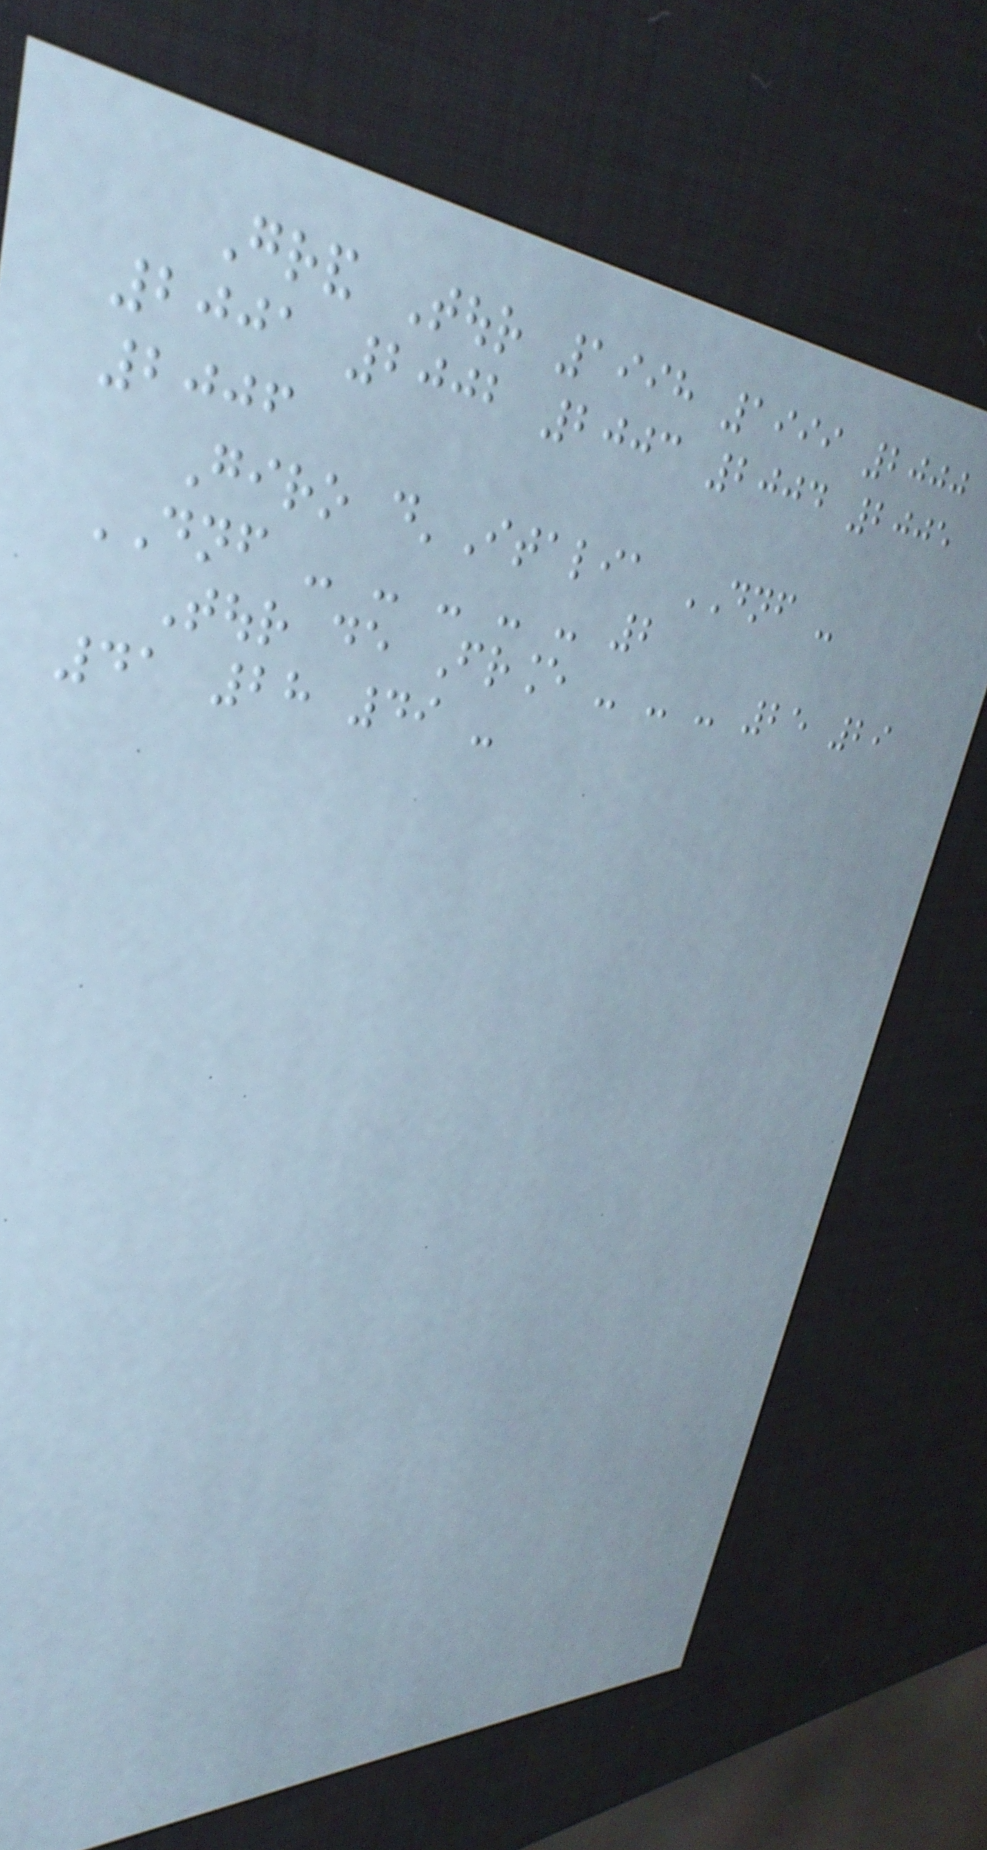Grand Tour 1998 1999 2000
2001 2002 2003 2004 2005
2006
Giro d'Italia DNF -
DNF - - - - - 2
Tour de France - - - 25 29
41 28 49 -
